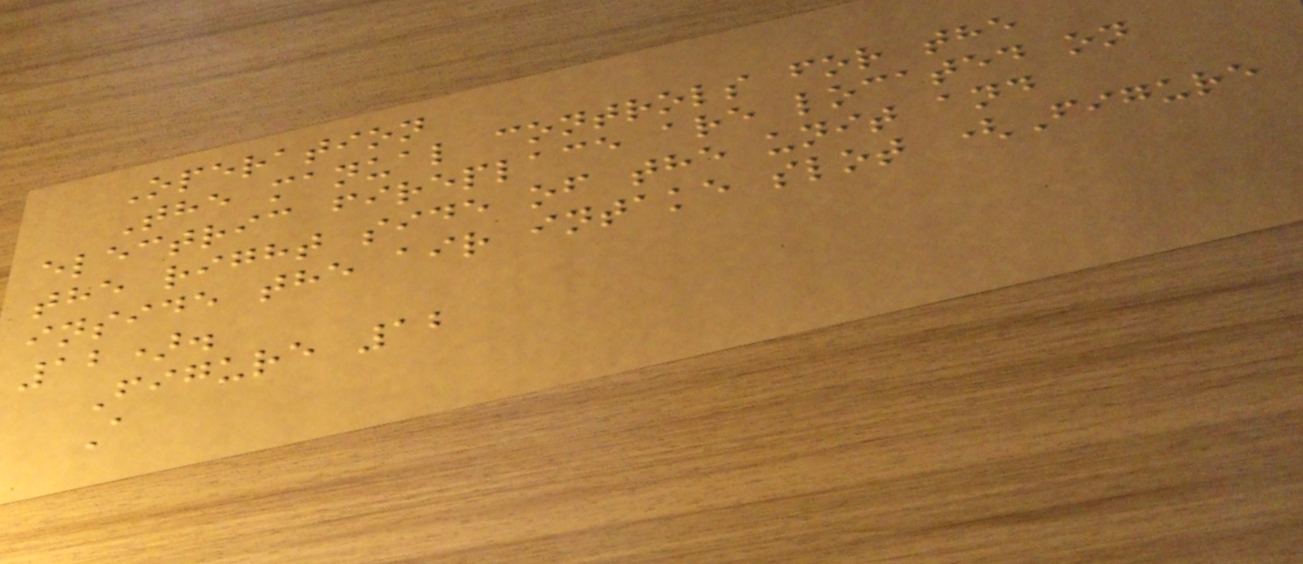Operation
The manual controls for the
electric fireplace are located on
the right side of the unit and
inside the air intake slot (Figure
12).
Figure 12
A
